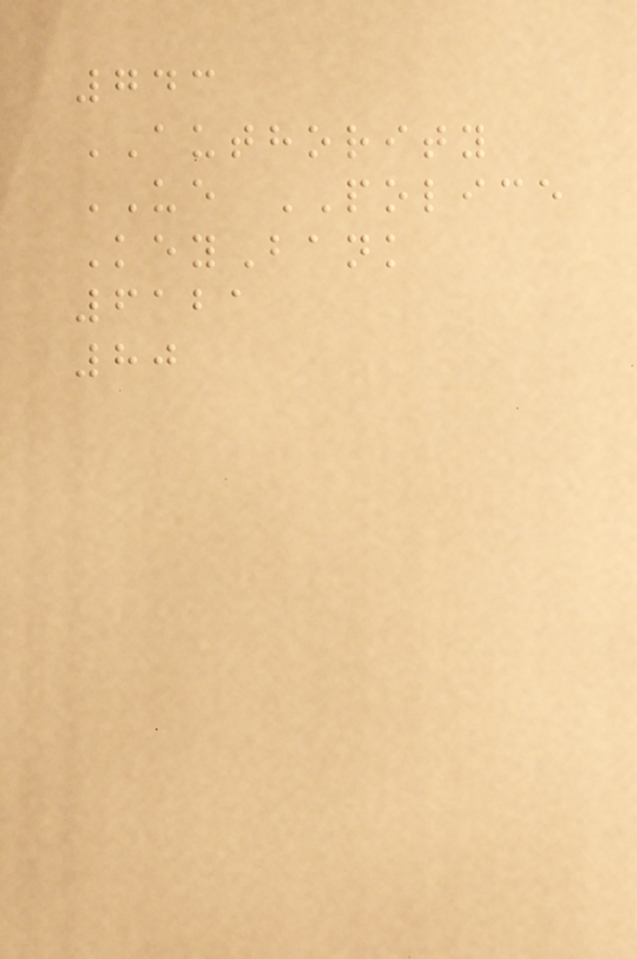743
AUTHORITY
UE POLICE
KeyBank
6121
80
